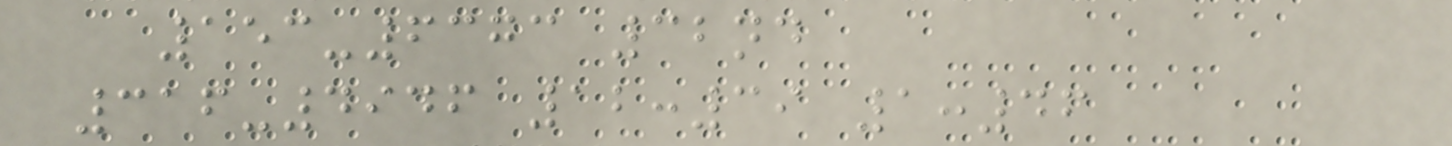153-6373 32nd
316-4946 12:39 1:46
